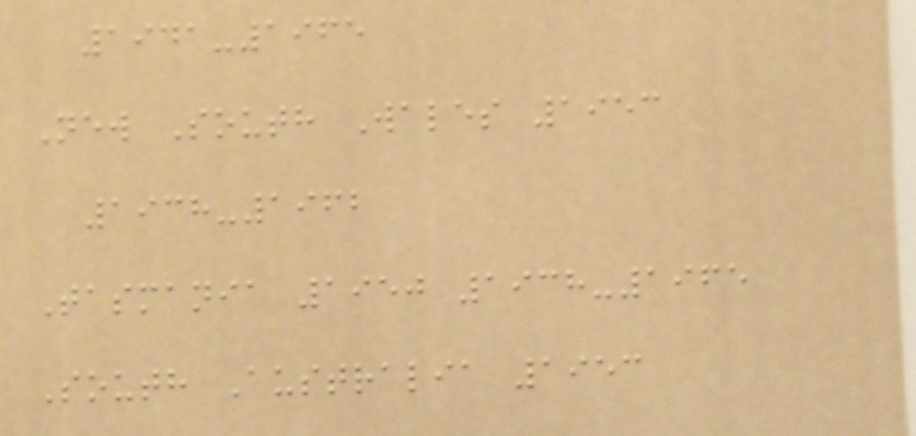1941-1965
New South Wales 1953
1938-1962
Tasmania 1950 1938-1965
South Australia 1953
